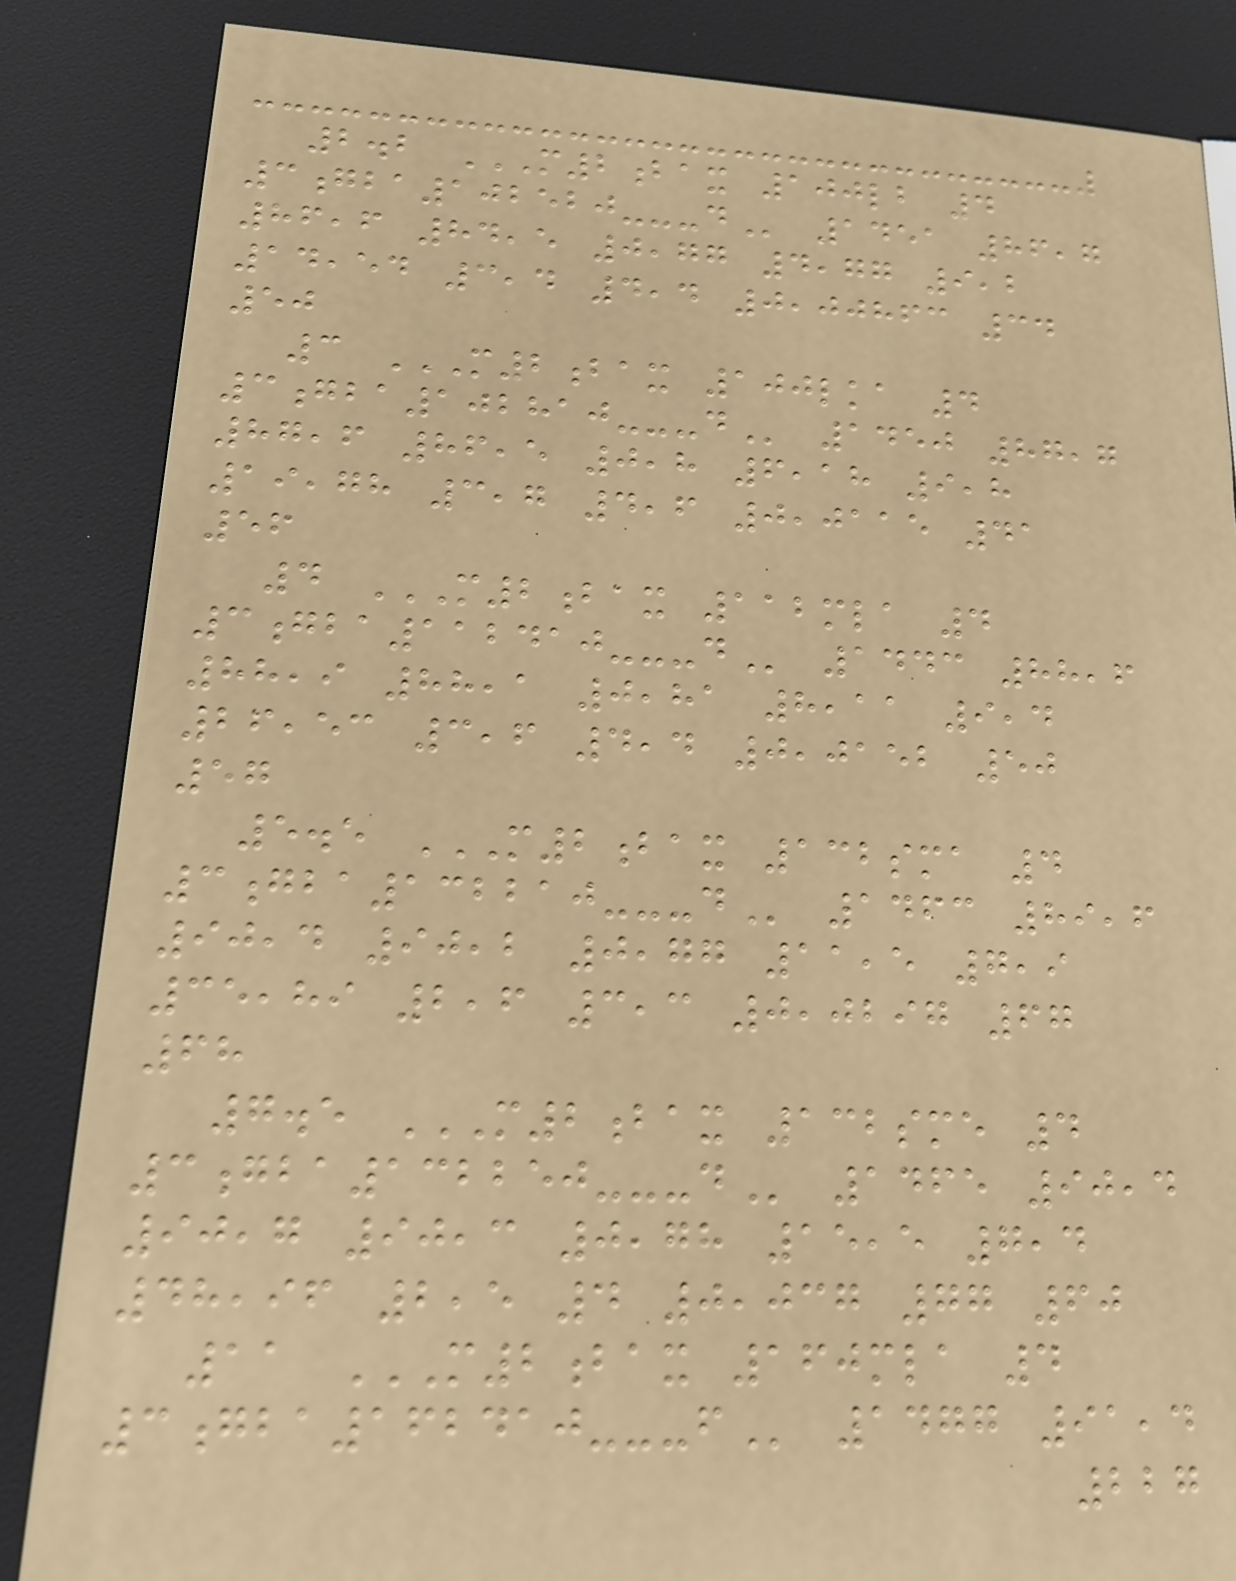2.2 M2BAX 100LB 4
3GBA102520---D 1451 86,7
86,6 84,5 0,77 4,77 9,2
14,54 3,4 4,4 0,00863 34
50
3 M2BAX 100LKA 4
3GBA102810---D 1450 87,7
87,6 86,5 0,8 6,18 9,8
19,78 3,7 4,6 0,0115 41
56
4 M2BAX 112MLA 4
3GBA112410---D 1443 88,6
88,9 88,1 0,81 8,11 9,4
26,53 3,6 4,4 0,0152 50
57
5.5 M2BAX 132SMA 4
3GBA132210---D 1463 89,6
90,4 90,2 0,77 11,5 7,9
35,89 2,6 3,3 0,0297 67
68
7.5 M2BAX 132SME 4
3GBA132250---D 1465 90,4
90,7 90,3 0,78 15,5 7,4
48,96 2,5 4 0,037 77 60
11 M2BAX 160MLA 4
3GBA162410---F 1477 91,4
227
